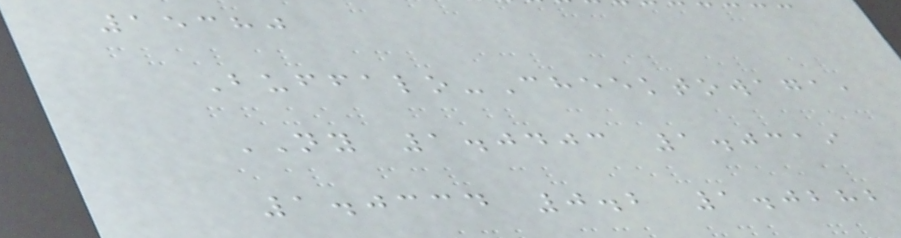15380
Buffalo-Cheektowaga,
NY 1.0403 1.0319
1.0334 0.2 1.0282
